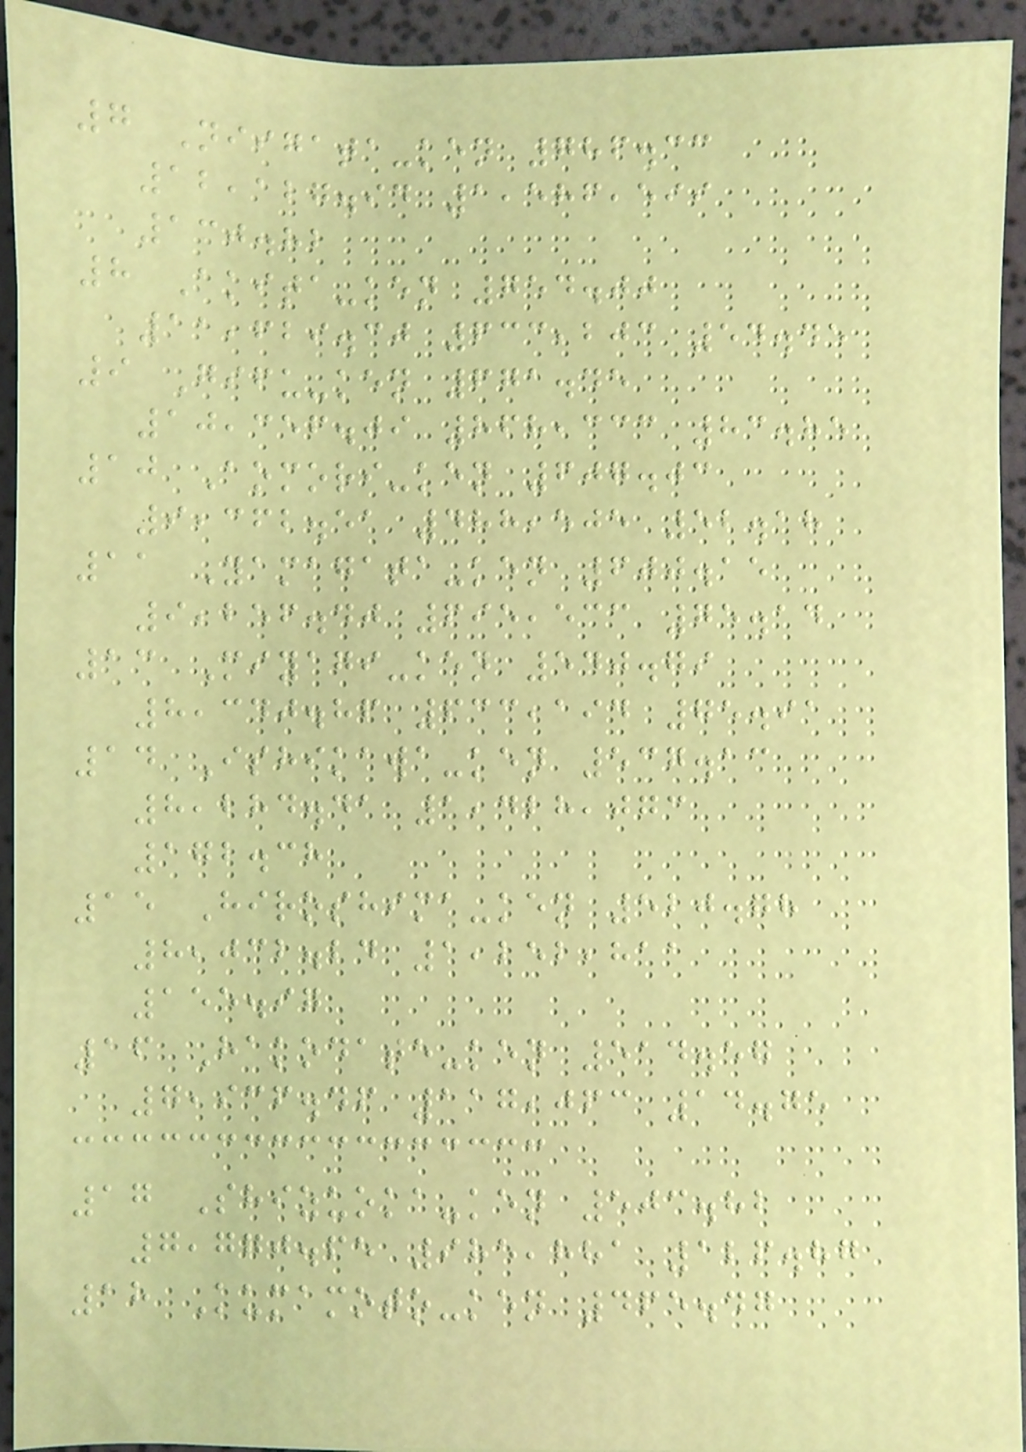7 Niigata-ken 786.33
12,127.94 1,586,599
130.82
8 Akita-ken 754.00
11,629.30 633,203 54.45
9 Gifu-ken 671.45
10,356.09 868,333 83.85
10 Aomori-ken 607.03
9,362.51 488,505 52.18
11 Yamagata-ken 600.15
9,256.40 695,533 75.14
13 Miyagi-ken 540.79
8,340.86 633,194 75.91
14 Ishikawa-ken 537.13
8,284.41 1,428,073
172.38
15 Hiroshima-ken 520.78
8,032.24 1,252,811
155.97
16 Hakodate-ken 514.57
7,936.46 117,063 14.75
17 Shizuoka-ken 503.82
7,770.65 985,881 126.87
18 Kumamoto-ken 465.47
